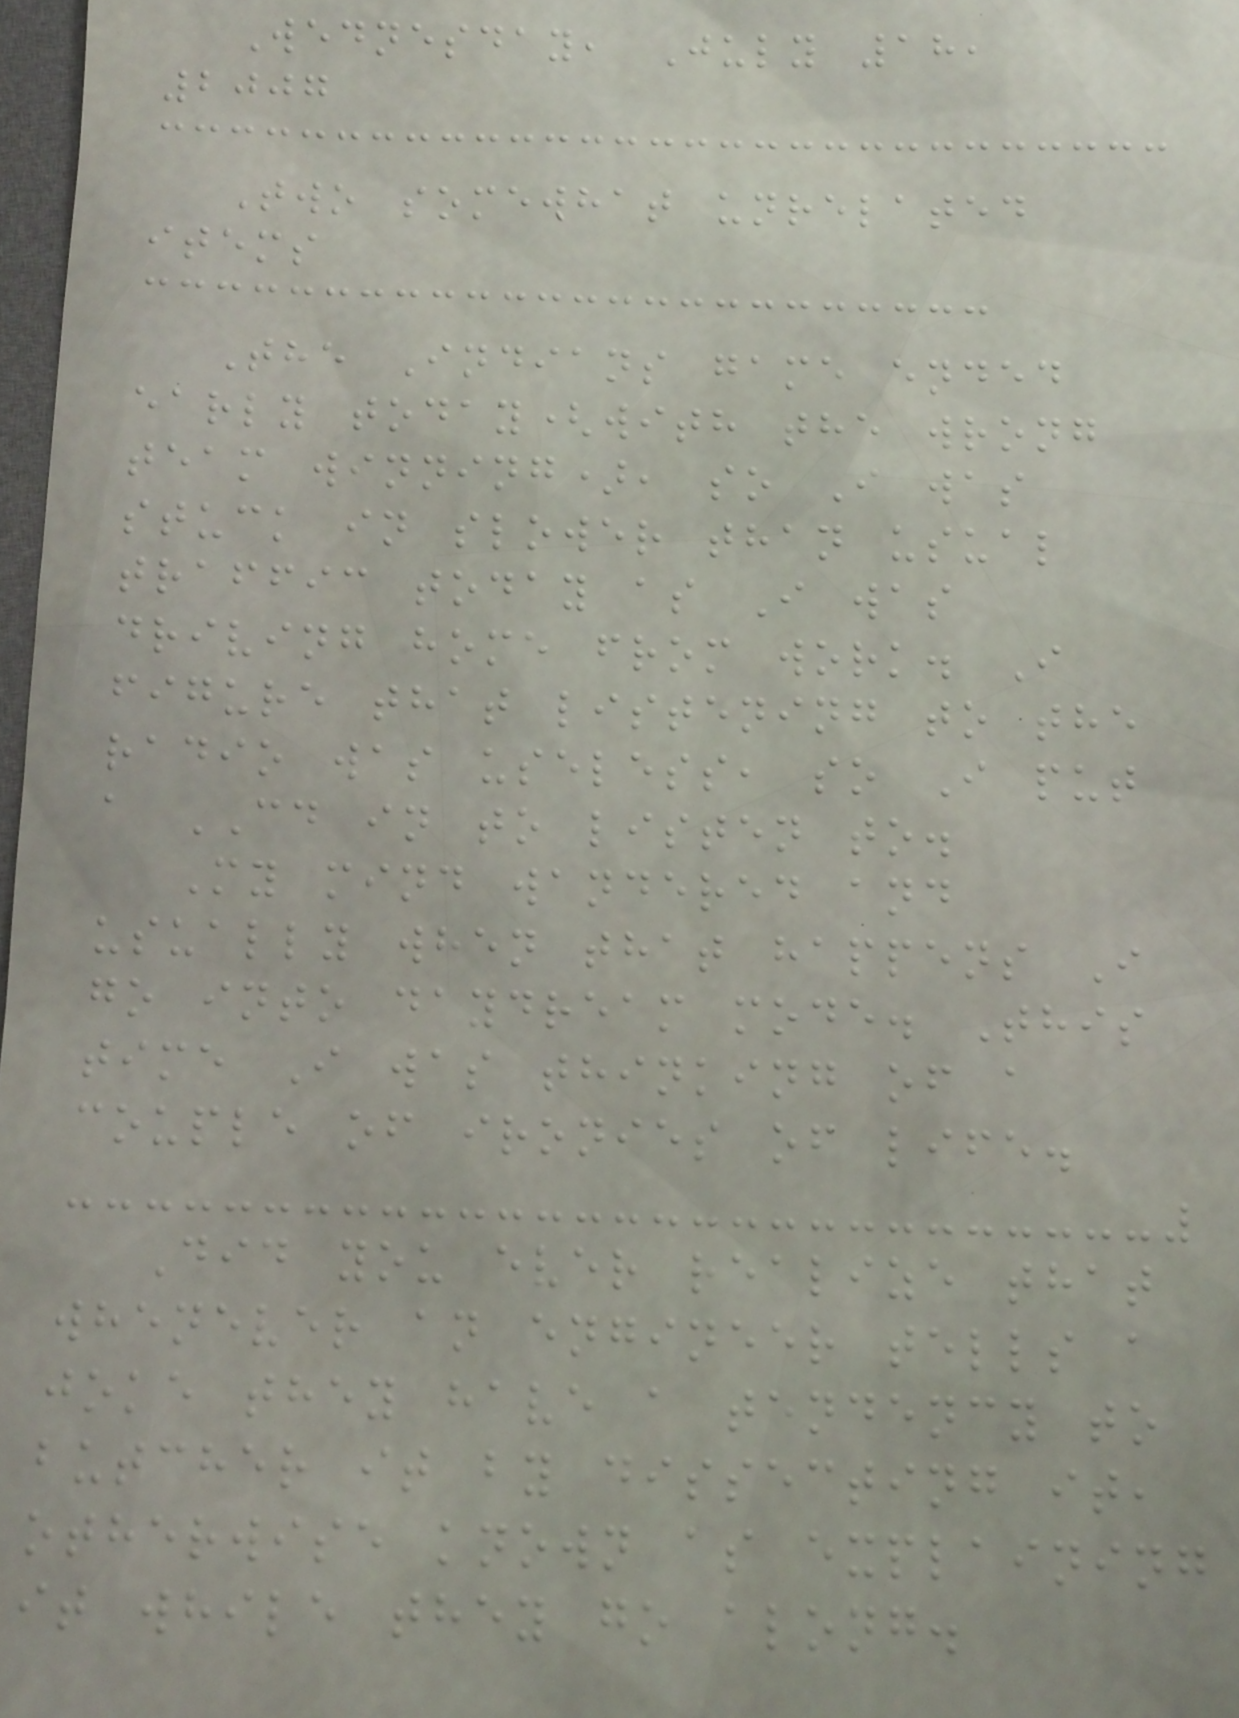Wednesday, July 18,
2007
Two somewhat unrelated
items
The Indians game ended
early today(with the wrong
team winning), so I was
stuck in slower than usual
traffic today as I was
driving home from work. I
figure that listening to the
radio was useless, so I put
a CD in to listen to.
My mind wandered and
usually when that happens I
go into daydream mode. This
time I was thinking of a
couple of ironies of life.
Did you ever realize that
whenever an engineer tells a
joke they have a tendency to
butcher it by dissecting it,
otherwise known as explaining
it while they go along.
